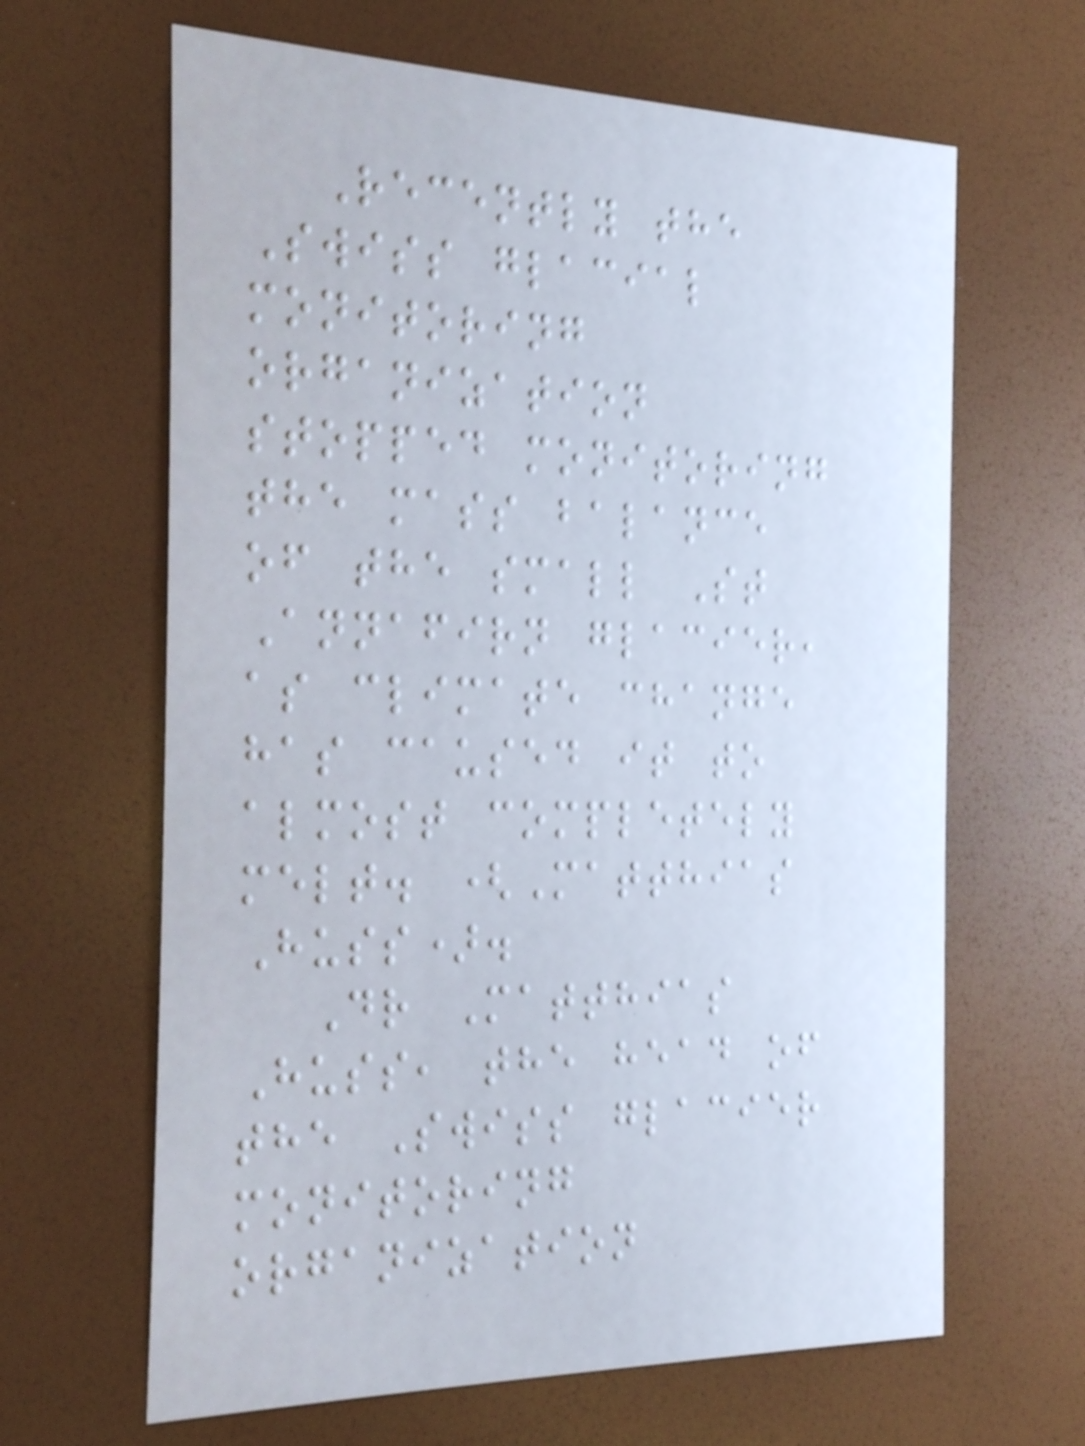Recently the
Swiss glacial
monitoring
organization
stopped monitoring
the mass balance
of the small St
Annafirn glacier,
as climate change
has caused it to
almost completely
melt. (Matthias
Huss).
Dr Matthias
Huss, the head of
the Swiss glacier
monitoring
organization
